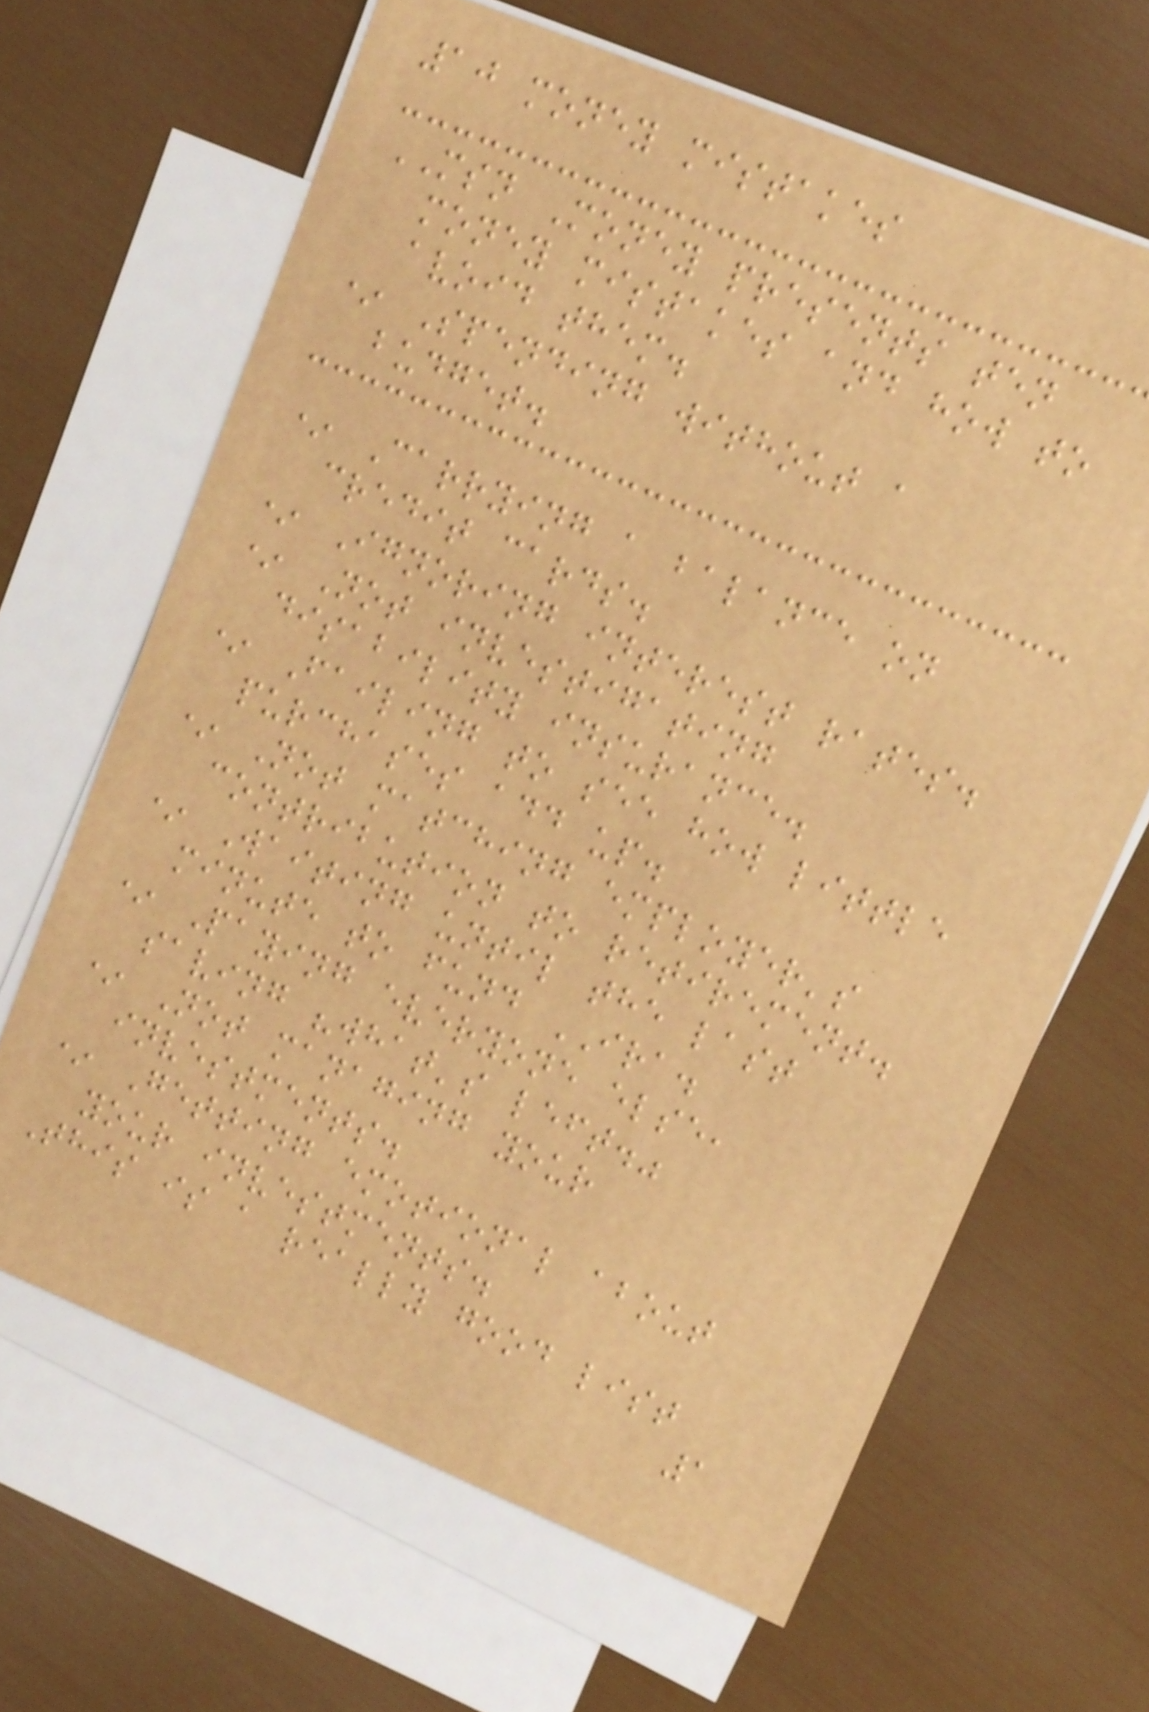10 money mistakes
MSN Money presents ten
money mistakes and how to
avoid them.
* Spending without a
budget.
* Carrying a balance on
credit cards.
* Ignoring interest rates.
* Not investigating
disability insurance.
* Failing to see how little
purchases add up.
* Not matching employer's
contribution to retirement.
* Waiting until the last
minute to fund IRA.
* Paying everyone else,
saving "what's left."
* Not managing your
investments.
* Getting emotional about
your investments.
This is a really good list
1
